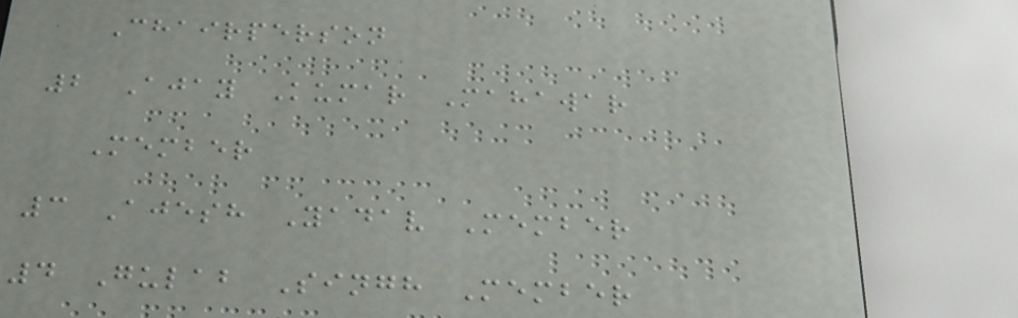Chairperson
2 Ajay Kumar Mahawar
Member
3 Ajesh Yadav Member
4 Gulab Singh Member
